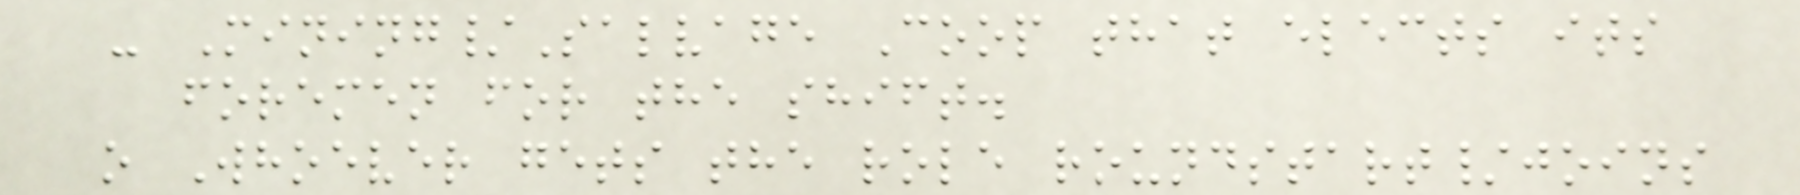- Mining/Salvage Coop that elects its
foremen for the shift.
o Whoever gets the role roundstart/joins
